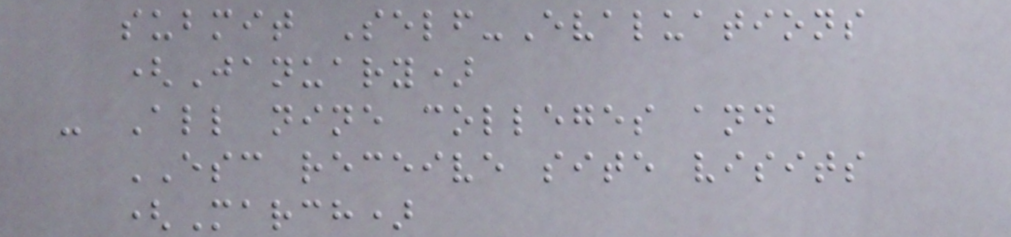submit Self-Evaluations
(January)
- All nine colleges and
ESC receive site visits
(March)
